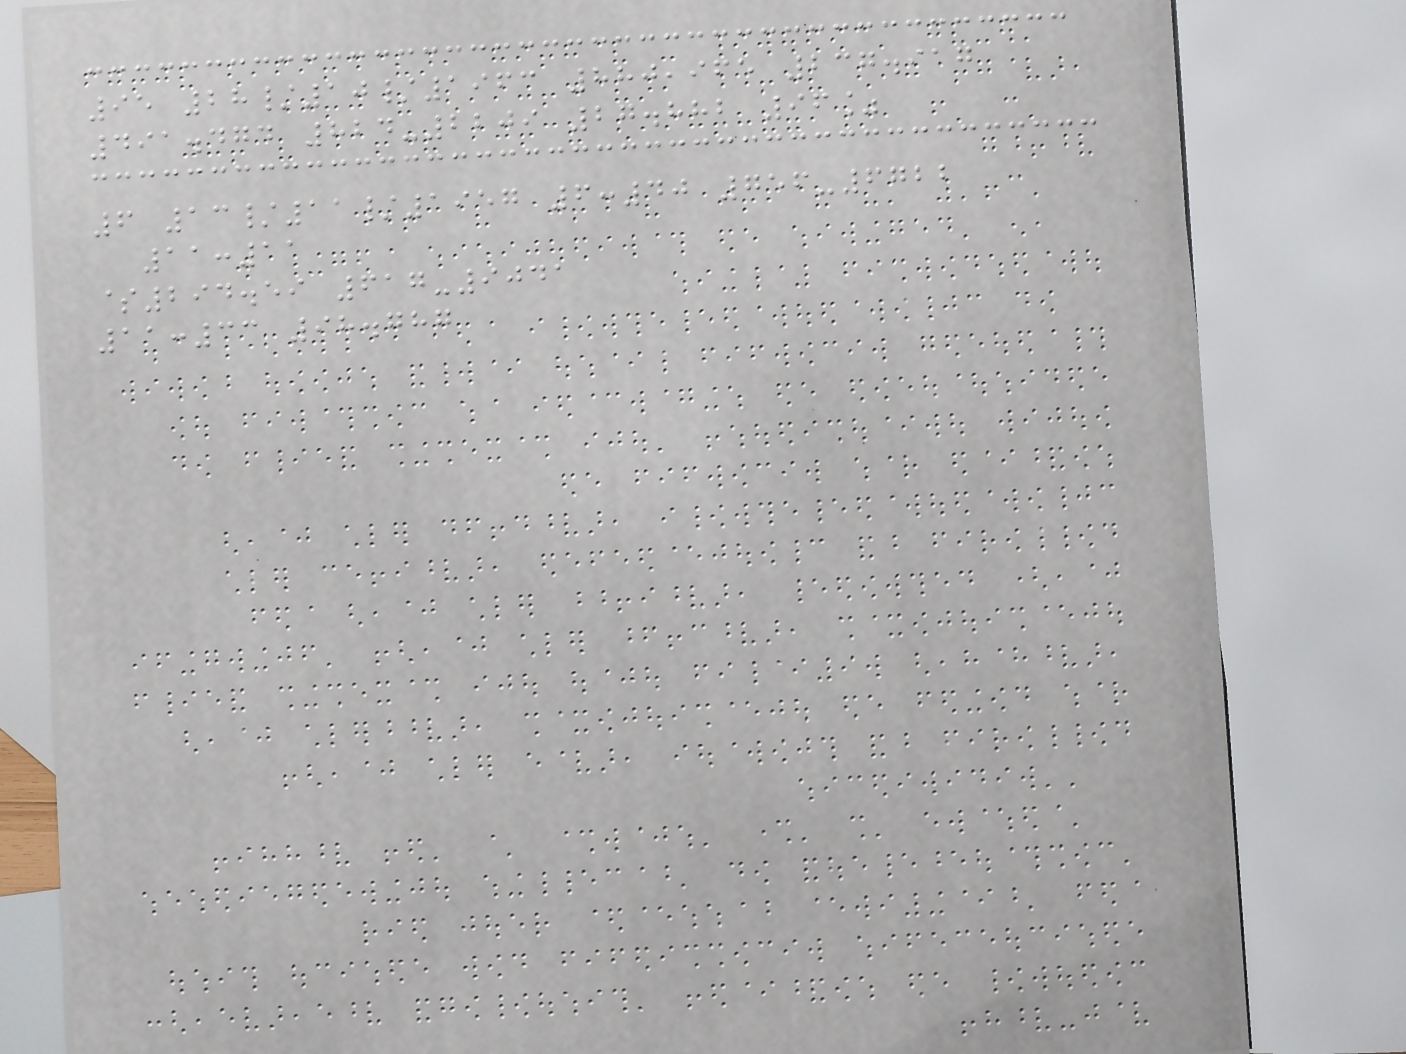95 28/10/1963 880,965 237.917
491.474 824-2209 27.882 96%
6 13/11/1957 6:40 756-6722
11:11
$294.59 617-9041
11:33 98.787
